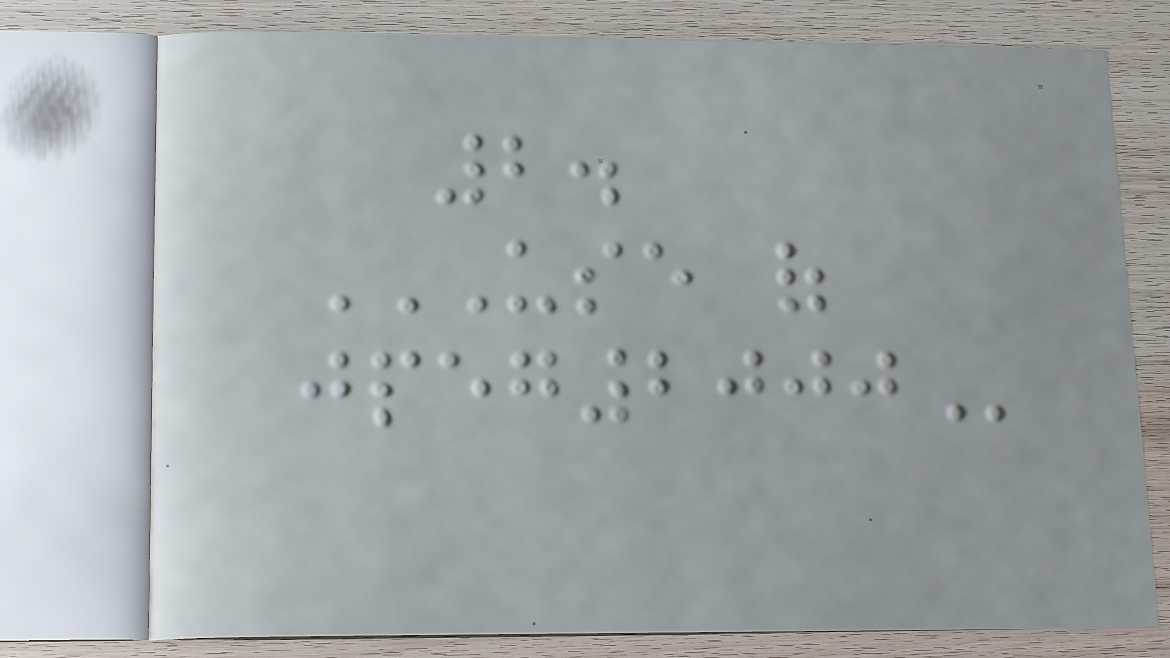2.
USE OF
JPEG2000
